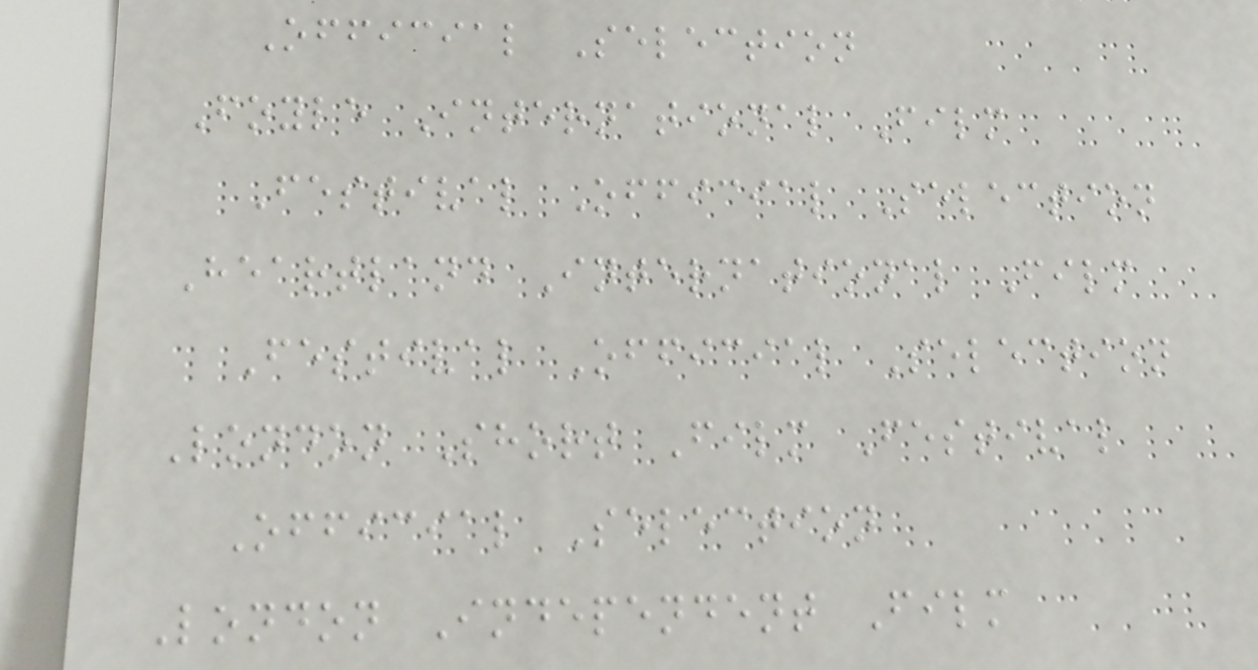Official Selection
Foyle International Film
Festival Official Selection
Heartland International Film
Festival Official Selection
London Short Film Festival
Official Selection
London Independent Film
